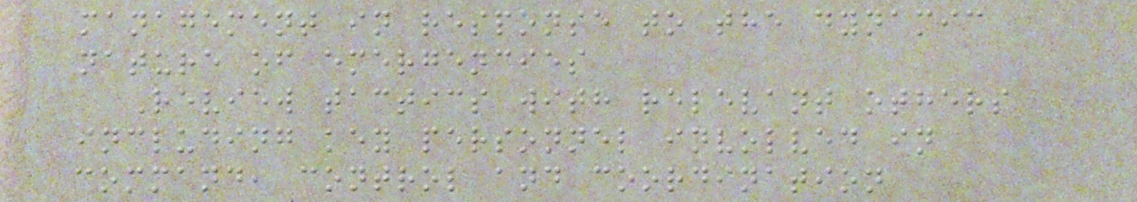management in response to the dynamic
nature of emergencies
Review tactics with relevant others
including key personnel involved in
command, control and coordination
